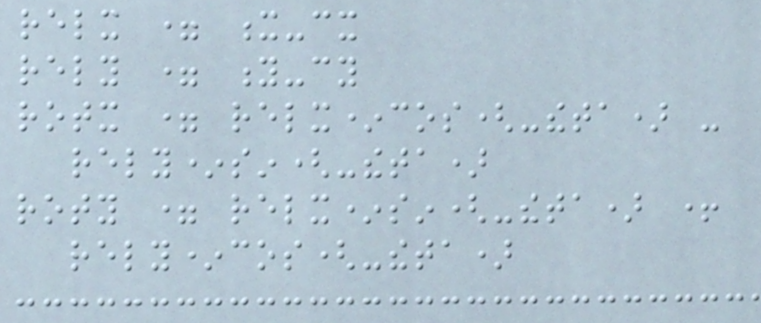relx = x-cx
rely = y-cy
rotx = relx*cos(-theta) -
rely*sin(-theta)
roty = relx*sin(-theta) +
rely*cos(-theta)
